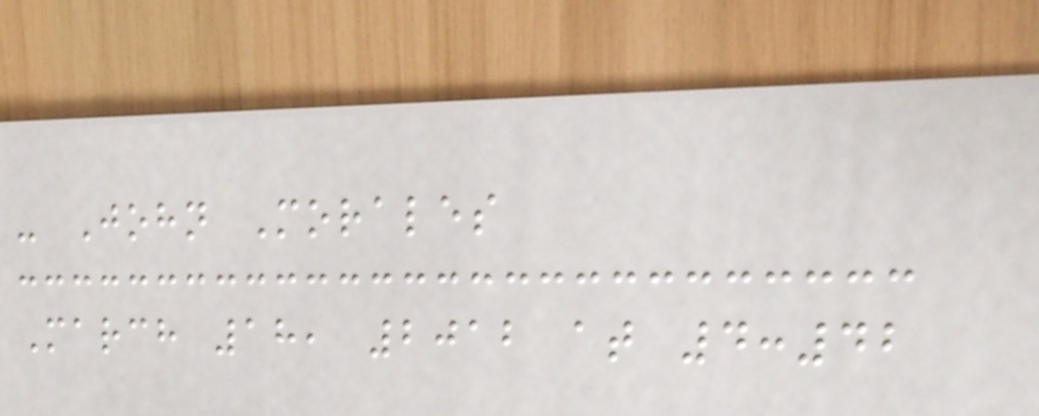- John Morales
March 18, 2012 at 4:42
